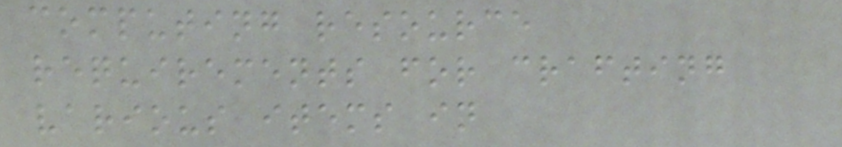computing resource
requirements for crafting
various items in
